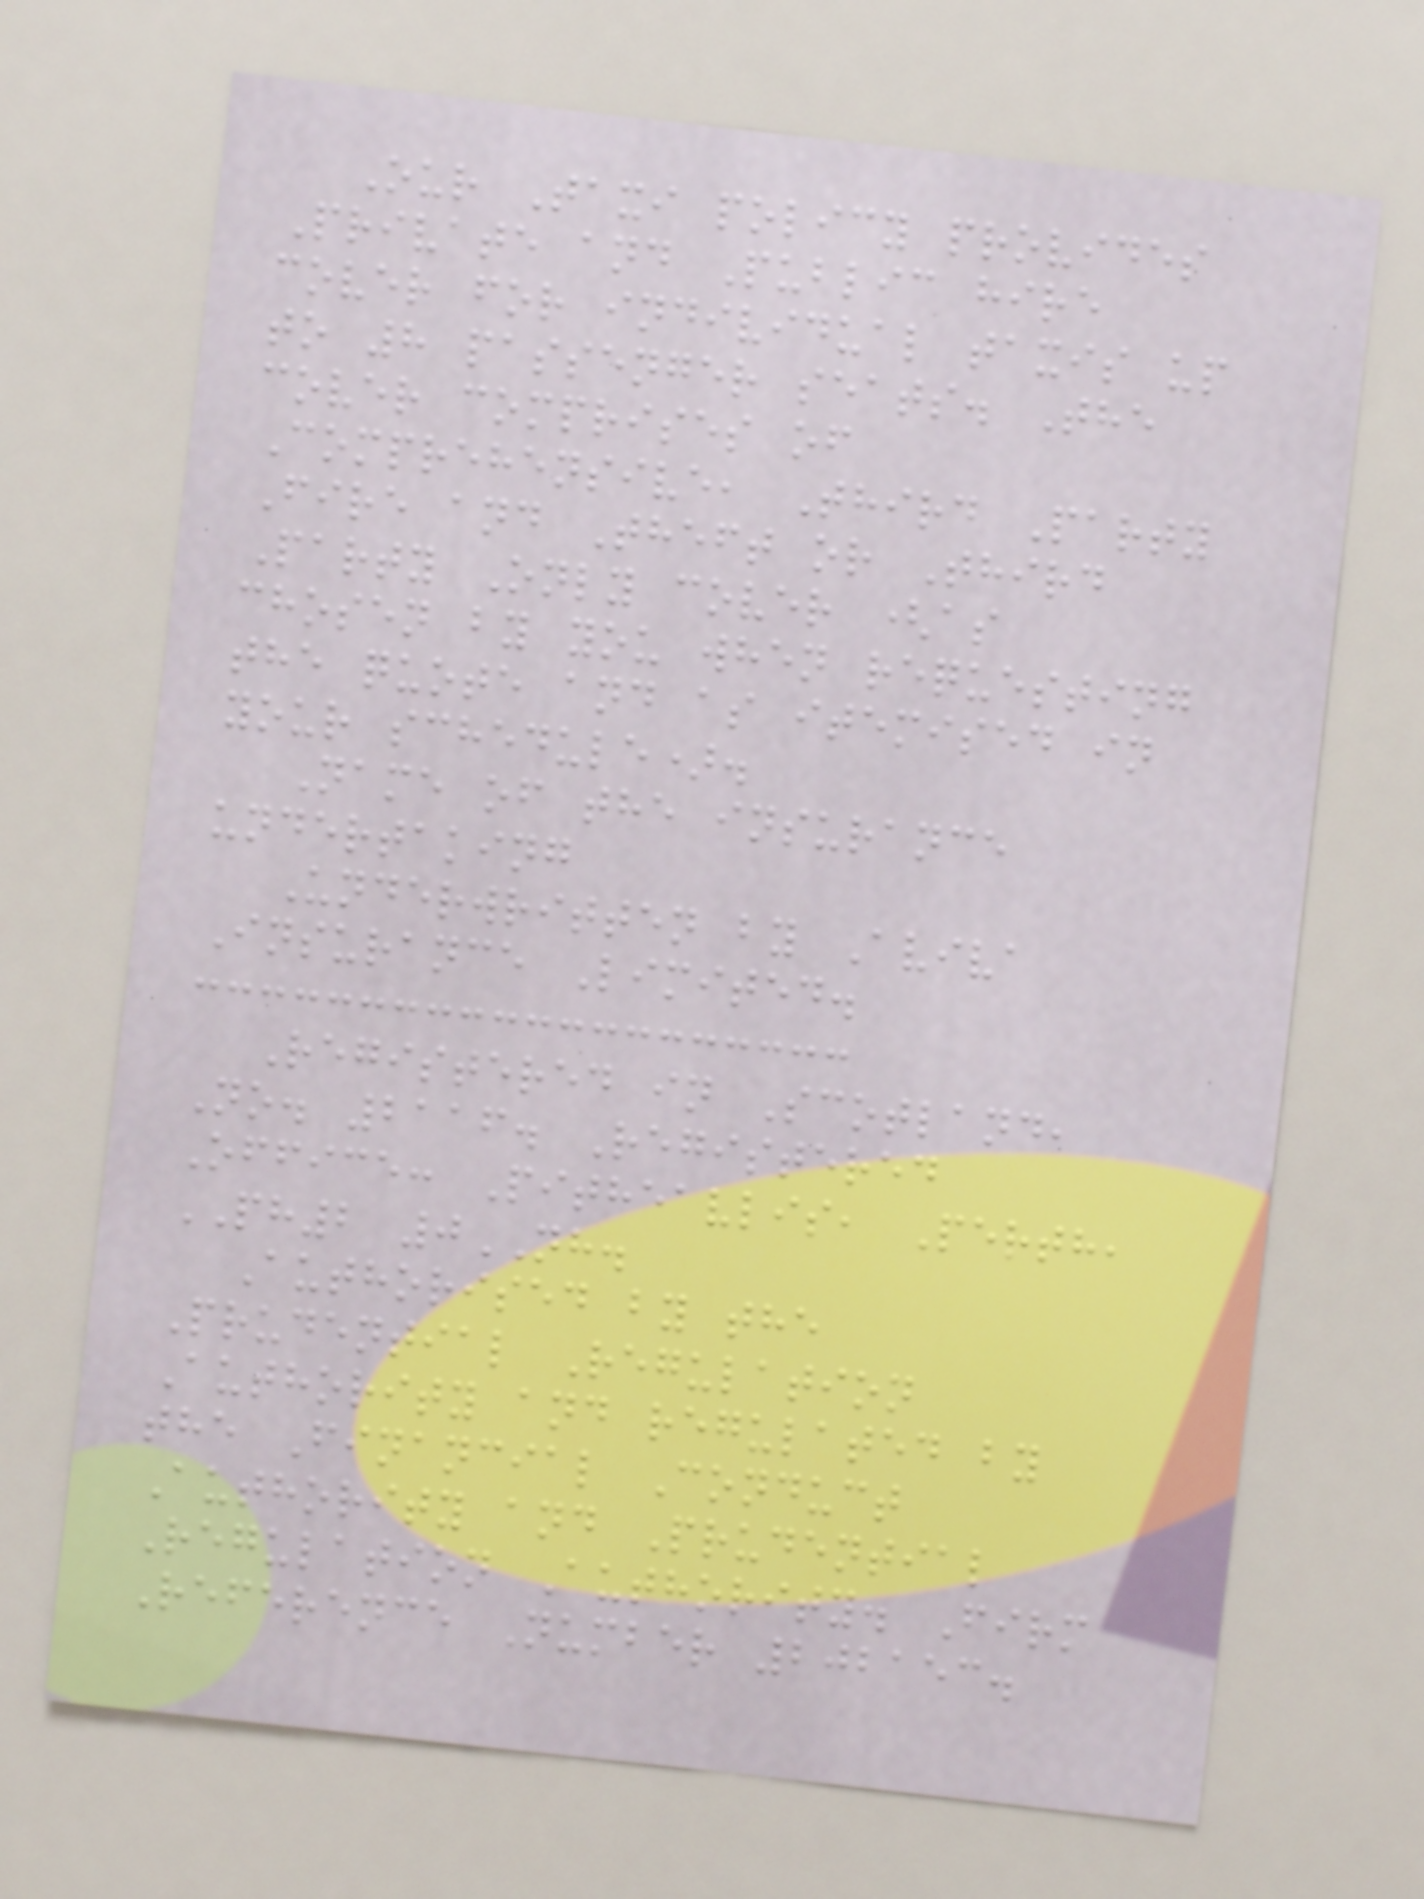Our Taxi policy provides
Private and Public hire
cover for individual taxis up
to 8 passenger seats. The
cover comprises of
Comprehensive, Third Party
Fire and Theft or Third
Party Only cover (as
chosen by you when requesting
the quote and as itemised in
your schedule).
Name of the insurance
undertaking
Underwritten by Aviva
Insurance Limited.
Registered in Scotland,
No. 2116. Registered
Office: Pitheavlis, Perth,
PH2 0NH.
Authorised by the
Prudential Regulation
Authority and regulated by
the Financial Conduct
Authority and Prudential
Regulation Authority. Firm
Reference Number 202153.
